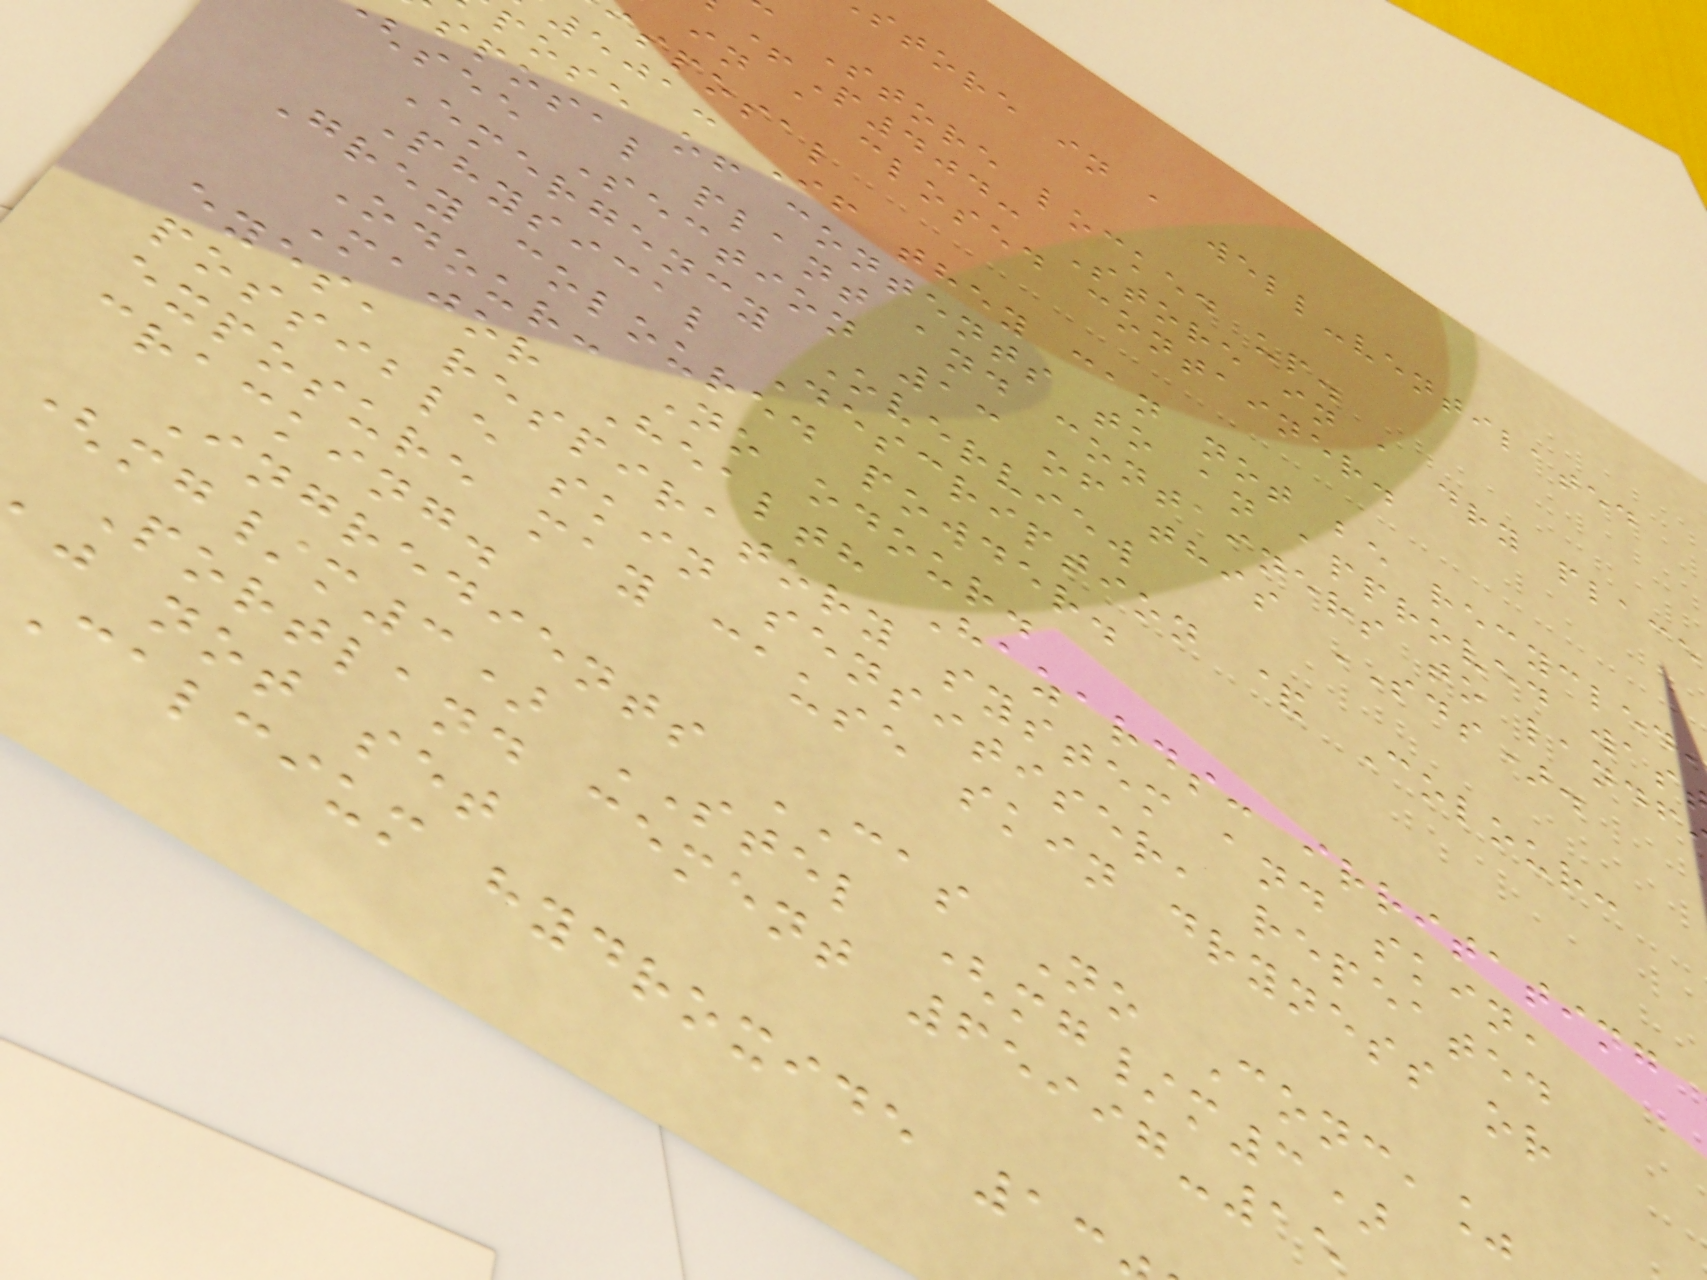store in a well-ventilated
Store locked up.
+P404: Store in a dry place
in a closed container.
isposal
501: If they can not be recycled,
pose of contents to an approved was
sposal plant and containers to landf
see Section 13 of this SDS).
Emergency Overview
Physical Description & Colour:
Grey coloured powder.
Odour: No odour.
Major Health Hazards: irritating
eyes, respiratory system and skin,
possible skin sensitiser, repeated
exposure may cause skin dryness or
cracking.
Ingredients CAS No Conc,%
(mg/m3) STEL (mg/m3)
Portland cement 65997-1
j not set
Calcium hydroxide 13
